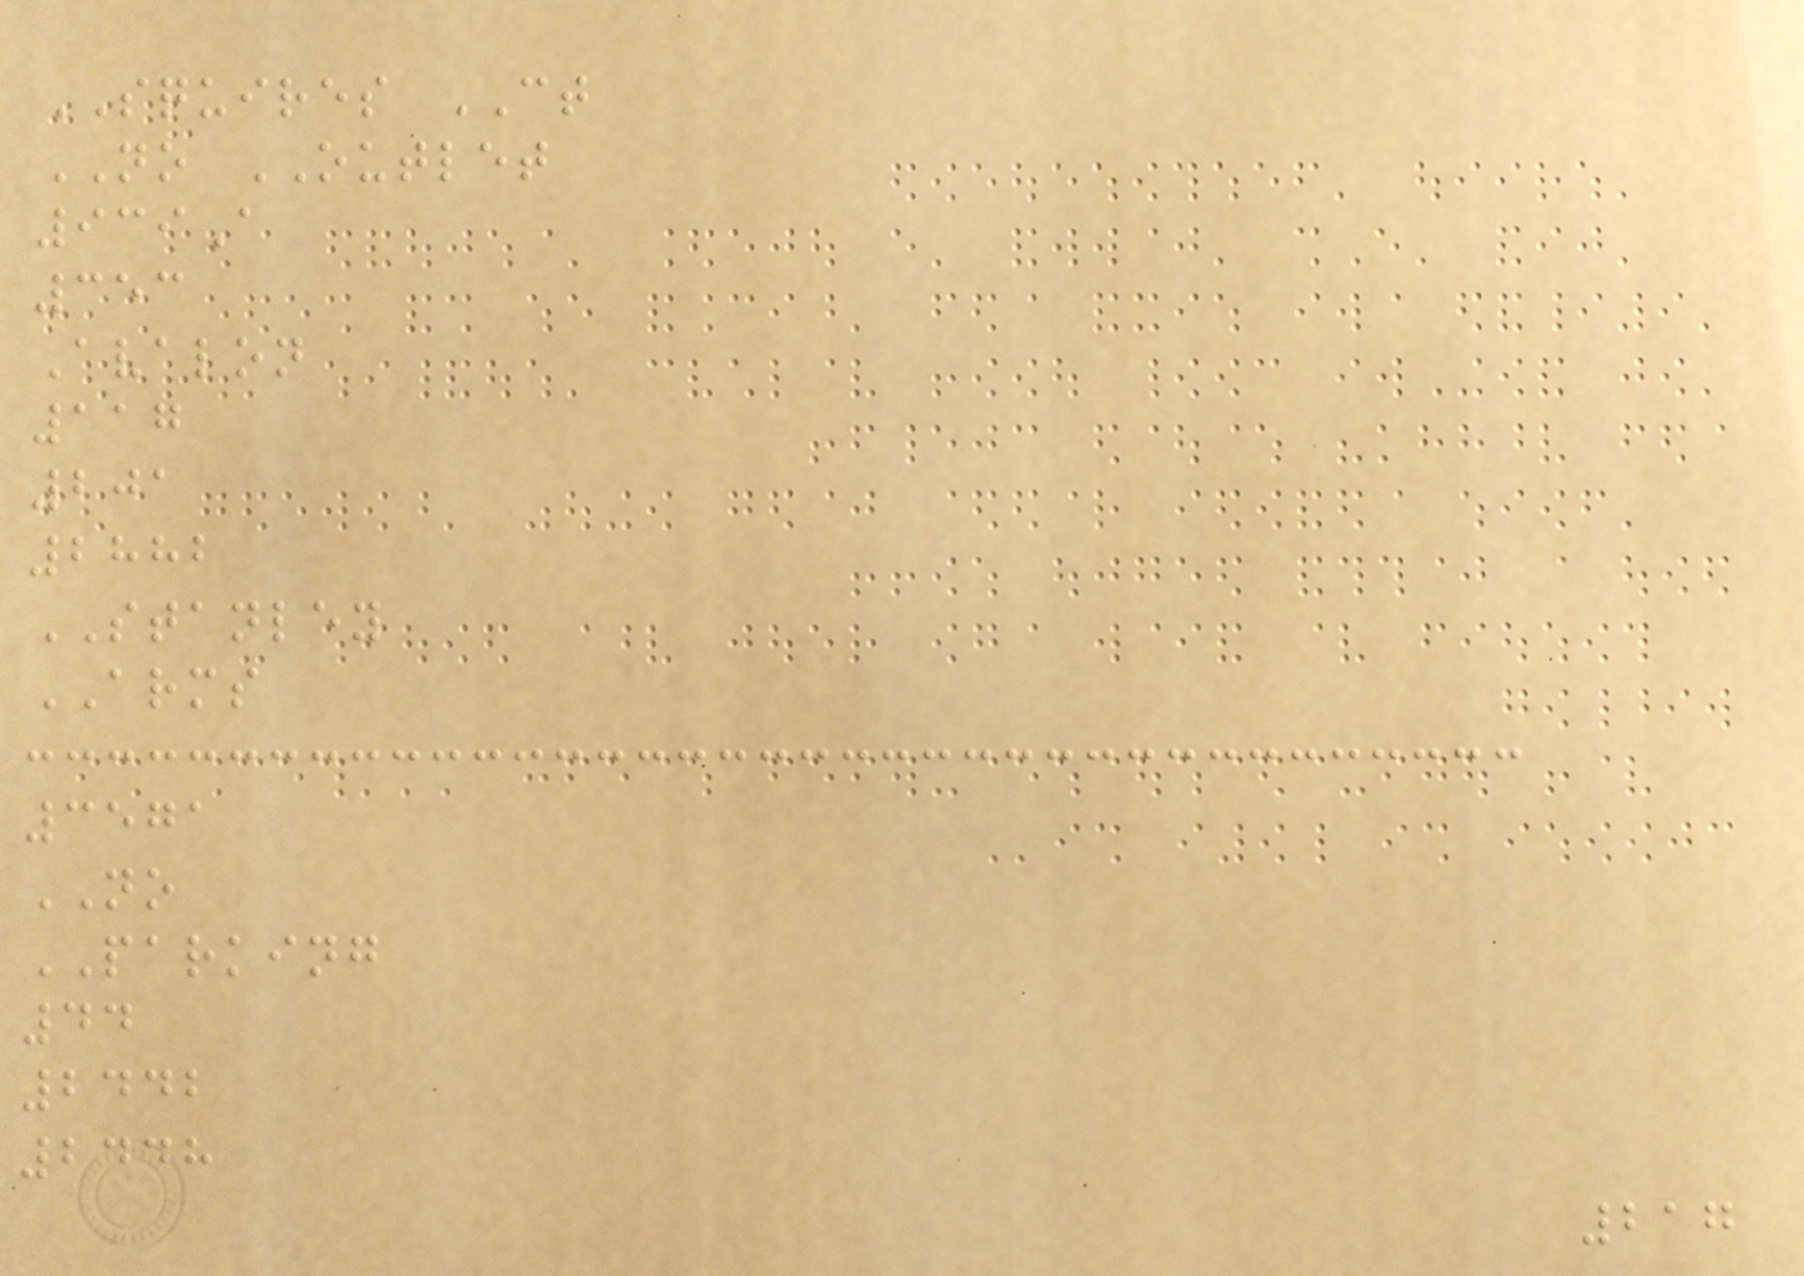SQUIRES CT
NO OUTLET
939A
353
Avalon
117
201
2882
STANLEY
ARMS
3571
NO
PARKING
44
2442
2448
217
